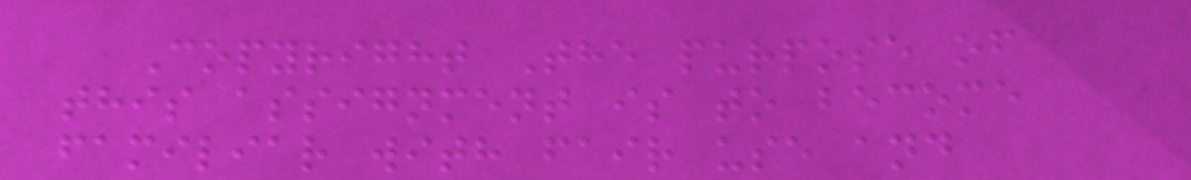Copyright The purpose of
this assignment is to become
familiar with fair use and
